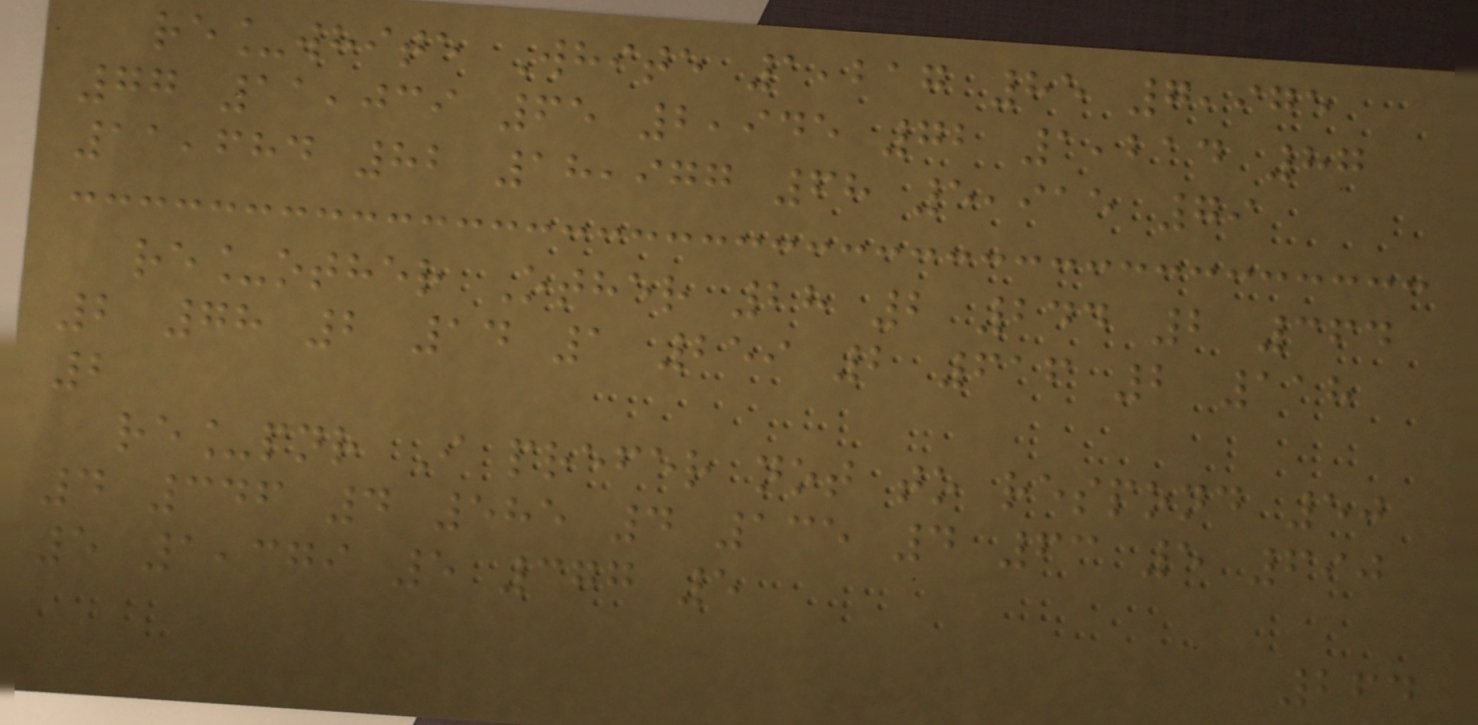re_white White 1,217 85 7,975
77 11,039 65 2,945 72 1,214 87
11,684 82 18,977 68 5,915 79
re_other Other 28 2 244 2 364
2 78 2 14 1 259 2 616 2 118
2
re_pnr I prefer not to respond 50
4 346 4 585 4 135 4 63 5 690
5 1,379 5 377 5
264
